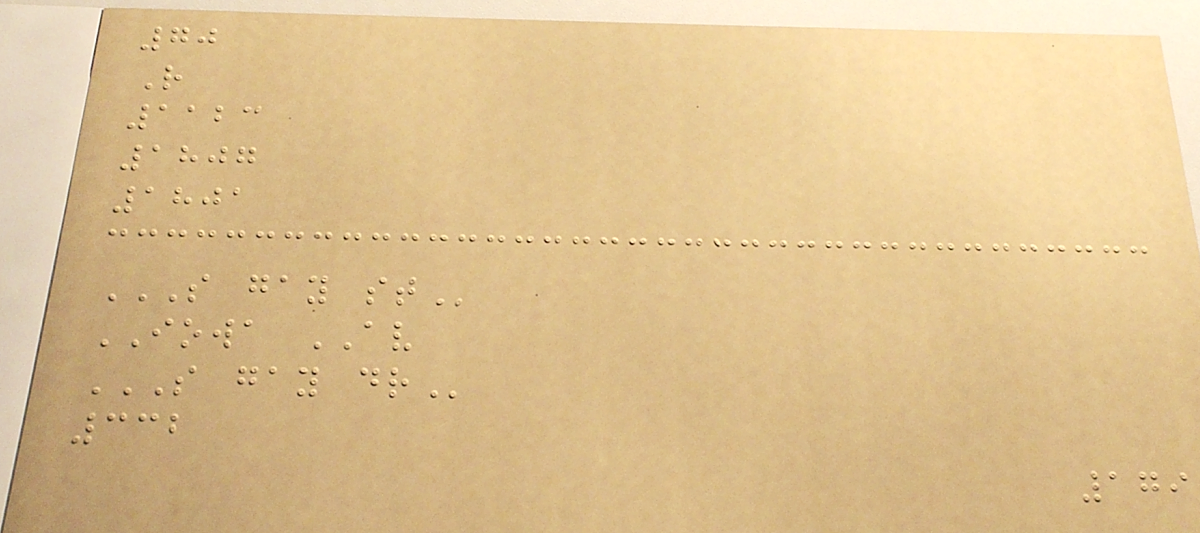70
R
1123
1807
1801
S GAY ST
IOWA AV
S GAY DR
332
179
